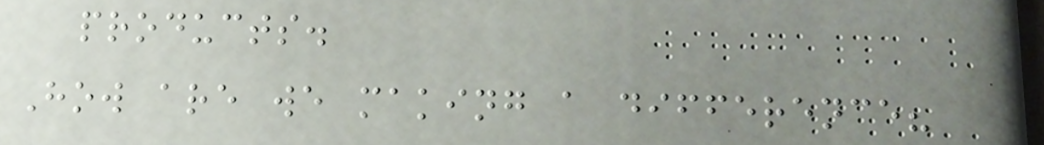products.
How are we making a difference?
